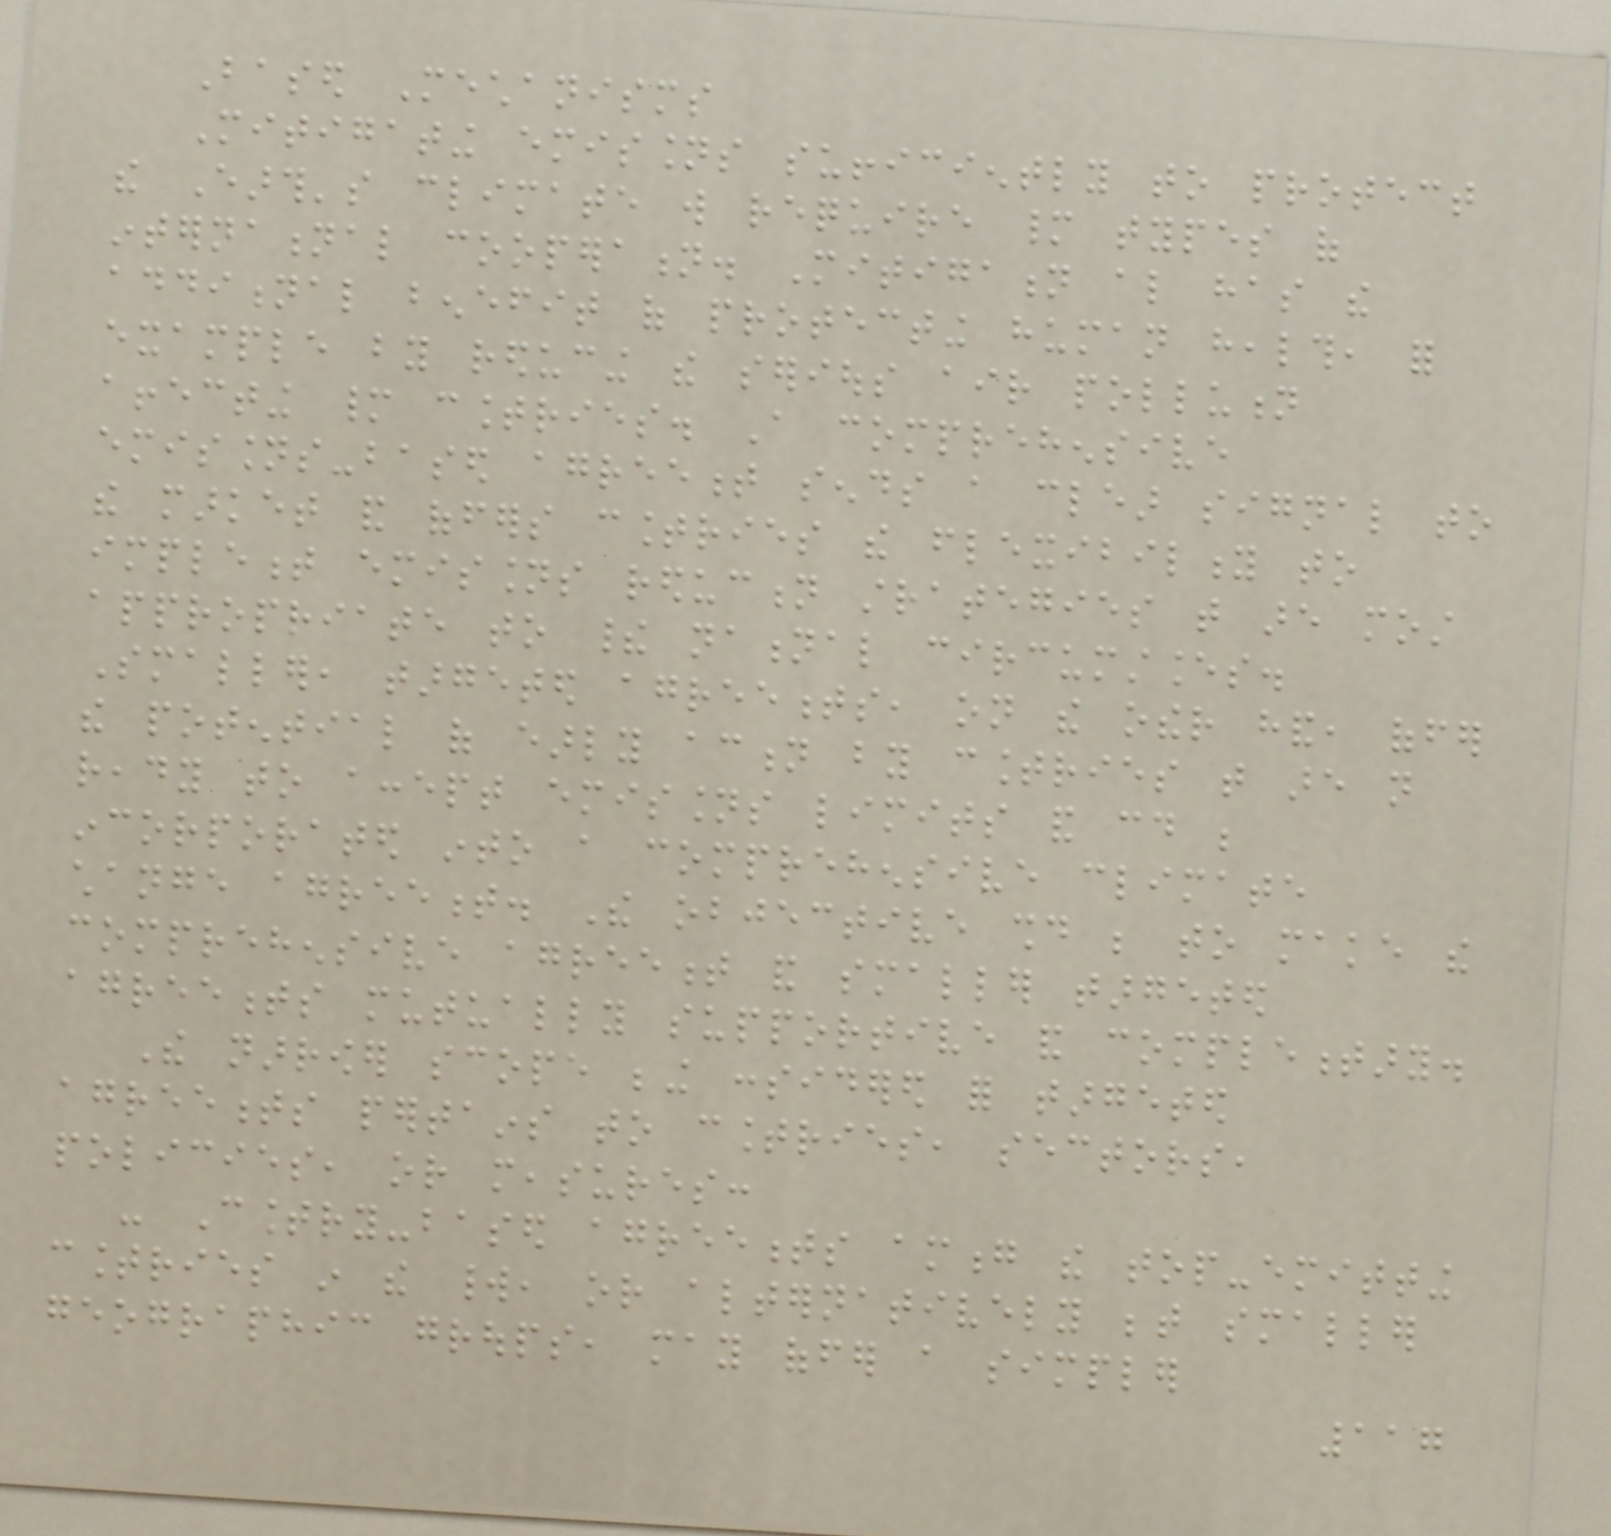Based Mechanisms
Mitigating emissions sufficiently to protect
the Earth's climate will require many types of
international cooperation. Mitigation also has the
additional benefit of protecting human health, for
example by reducing the serious air pollution
affecting many countries. A comprehensive
emissions-based agreement sends a clear signal to
the market and offers countries the flexibility to
implement emissions reduction strategies that are most
appropriate to their national circumstances.
Smaller, targeted agreements, on the other hand, offer
the potential of early action by countries that are not
ready to accept emissions limits and could be
incorporated into a comprehensive climate
change agreement. The objective should be to make the
comprehensive agreement and smaller targeted
agreements mutually supportive and complementary.
The narrower scope being considered for targeted
agreements pertains to countries, sectors,
policies, or measures:
- Country-based agreements among the top-emitting
countries in the world, or alternatively between smaller
geographic groups, may offer a simpler
117
